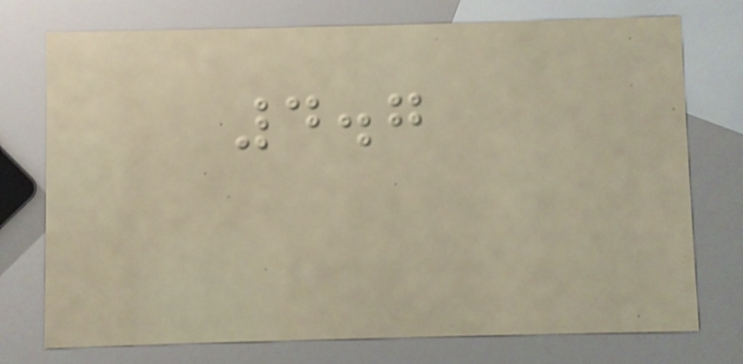4.7
